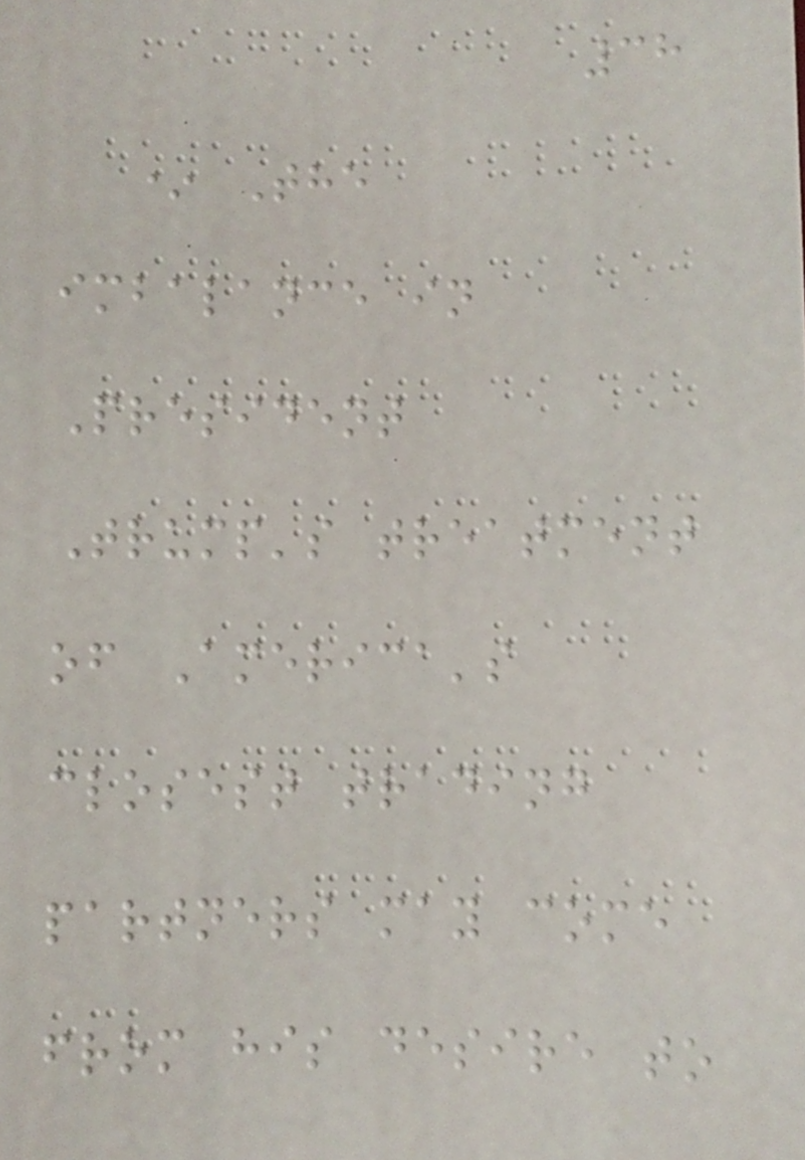38
* The
imbalance in
President
Trump's treatment
of America's
closest trading
partners may come
from his desire to
